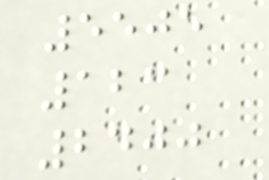5505
123
2400
